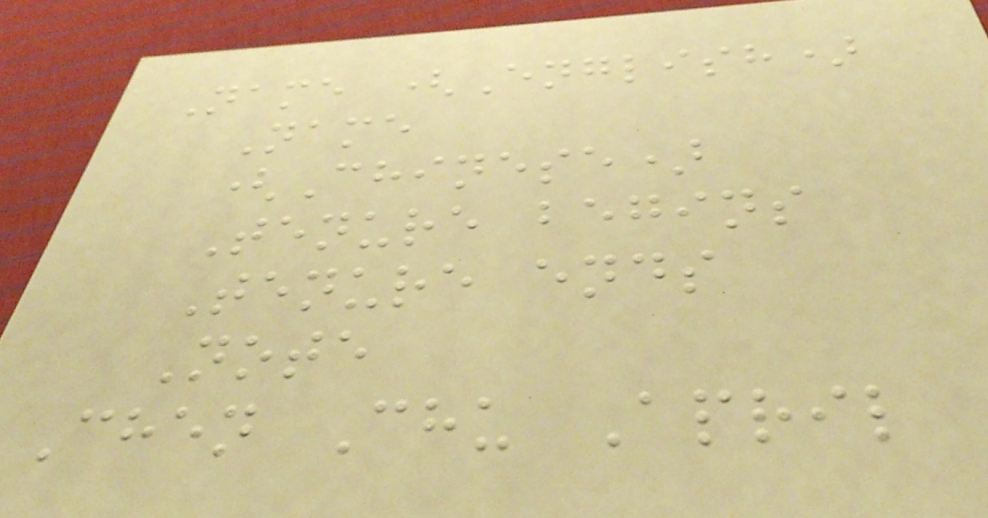Name (English)
Name
(Chinese)
Tenure begins
Tenure ends
Note
Chen Chu April
